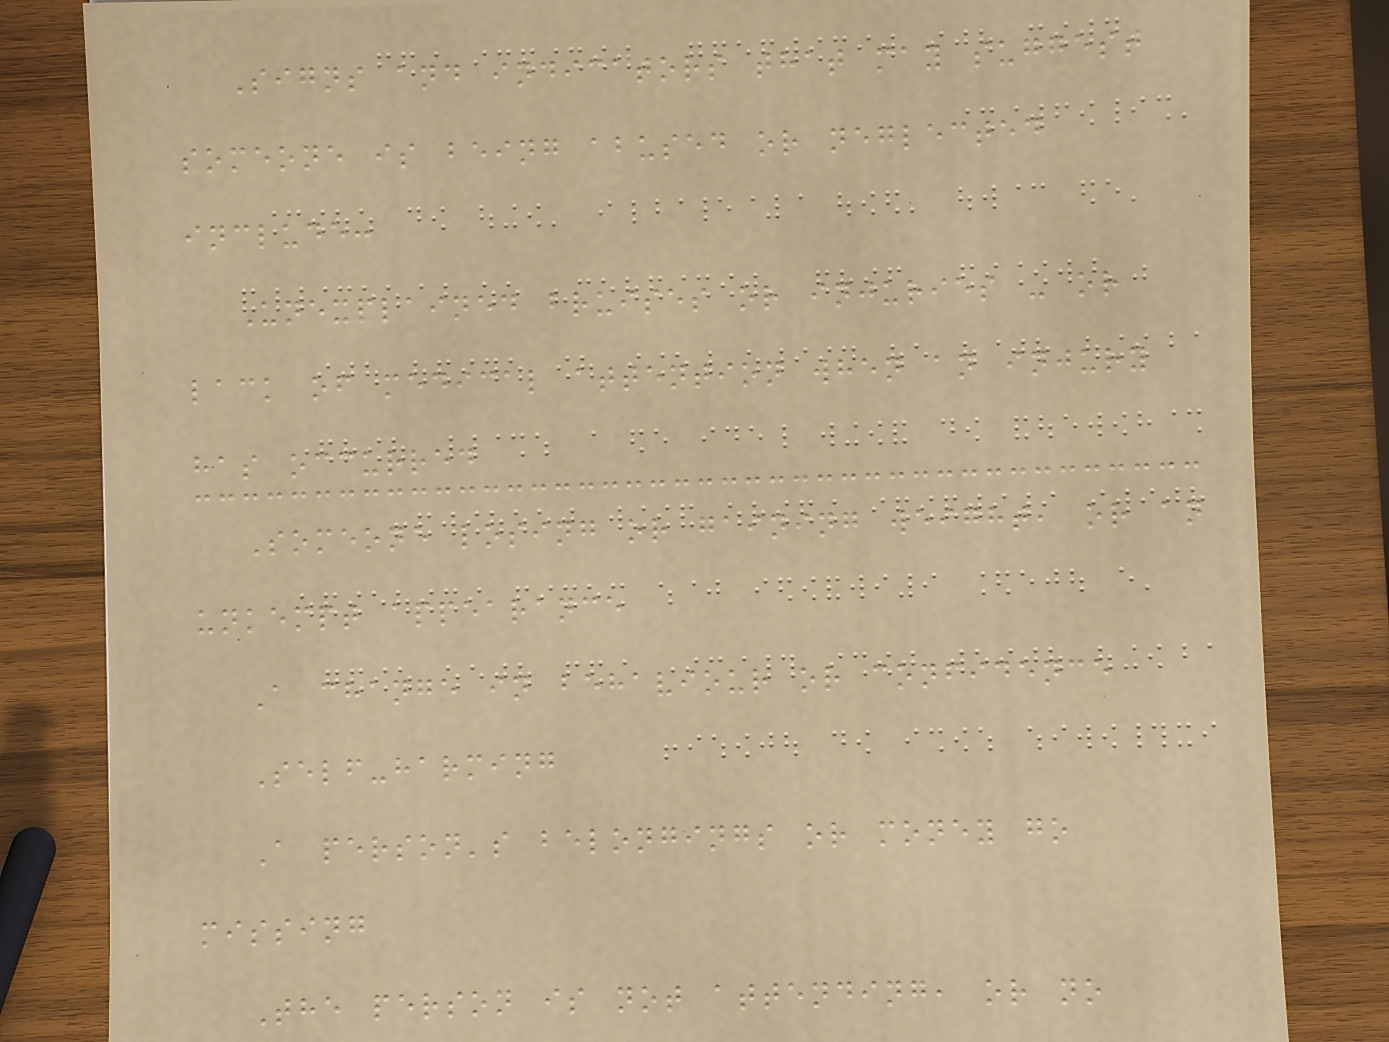Signs and indicators that may suggest
someone is being abused or neglected
include:
Unexplained bruises or injuries - or
lack of medical attention when an injury
has occurred
Someone losing or gaining weight, or an
unkempt appearance
A change in behaviour or confidence
Self-harming
A person's belongings or money go
missing
The person is not attending, or no
